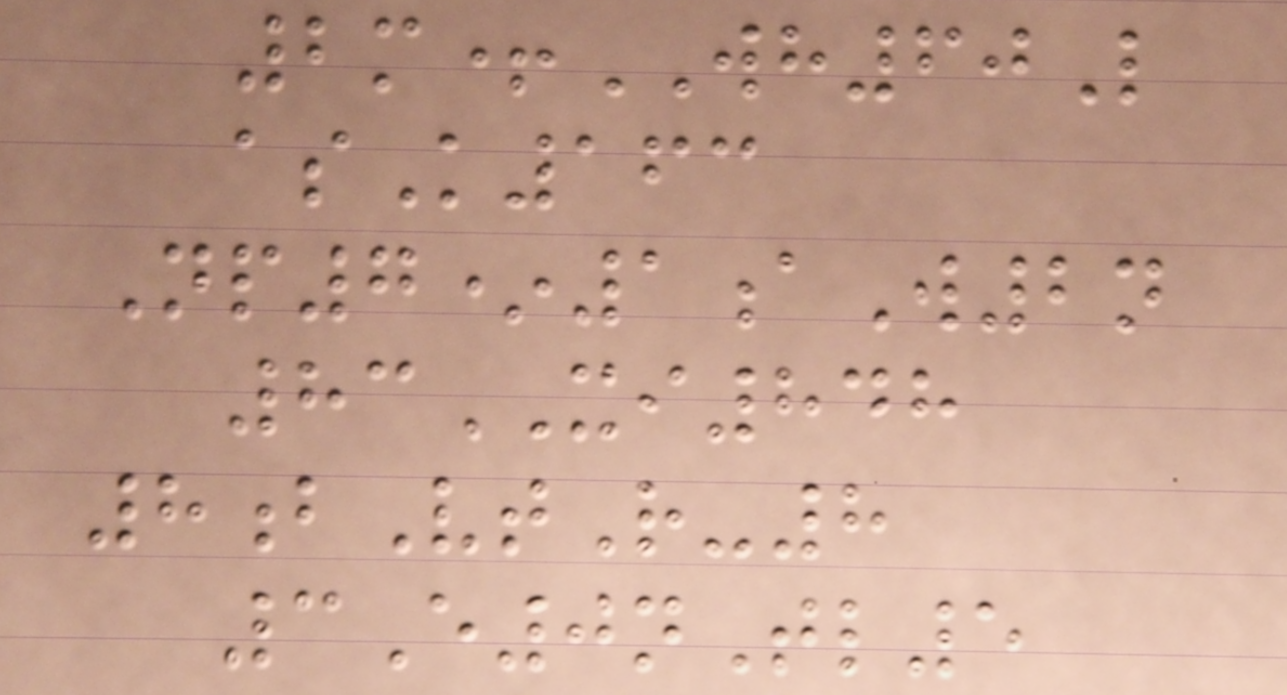2m+WH60L
asK163
Np7*1aW2n
83XI848
8bVtR-8
3E0nTl5
